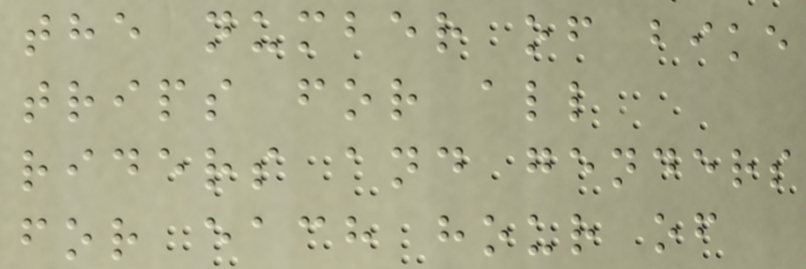the number of bike
trips for all
riders and genders
for each hour of
